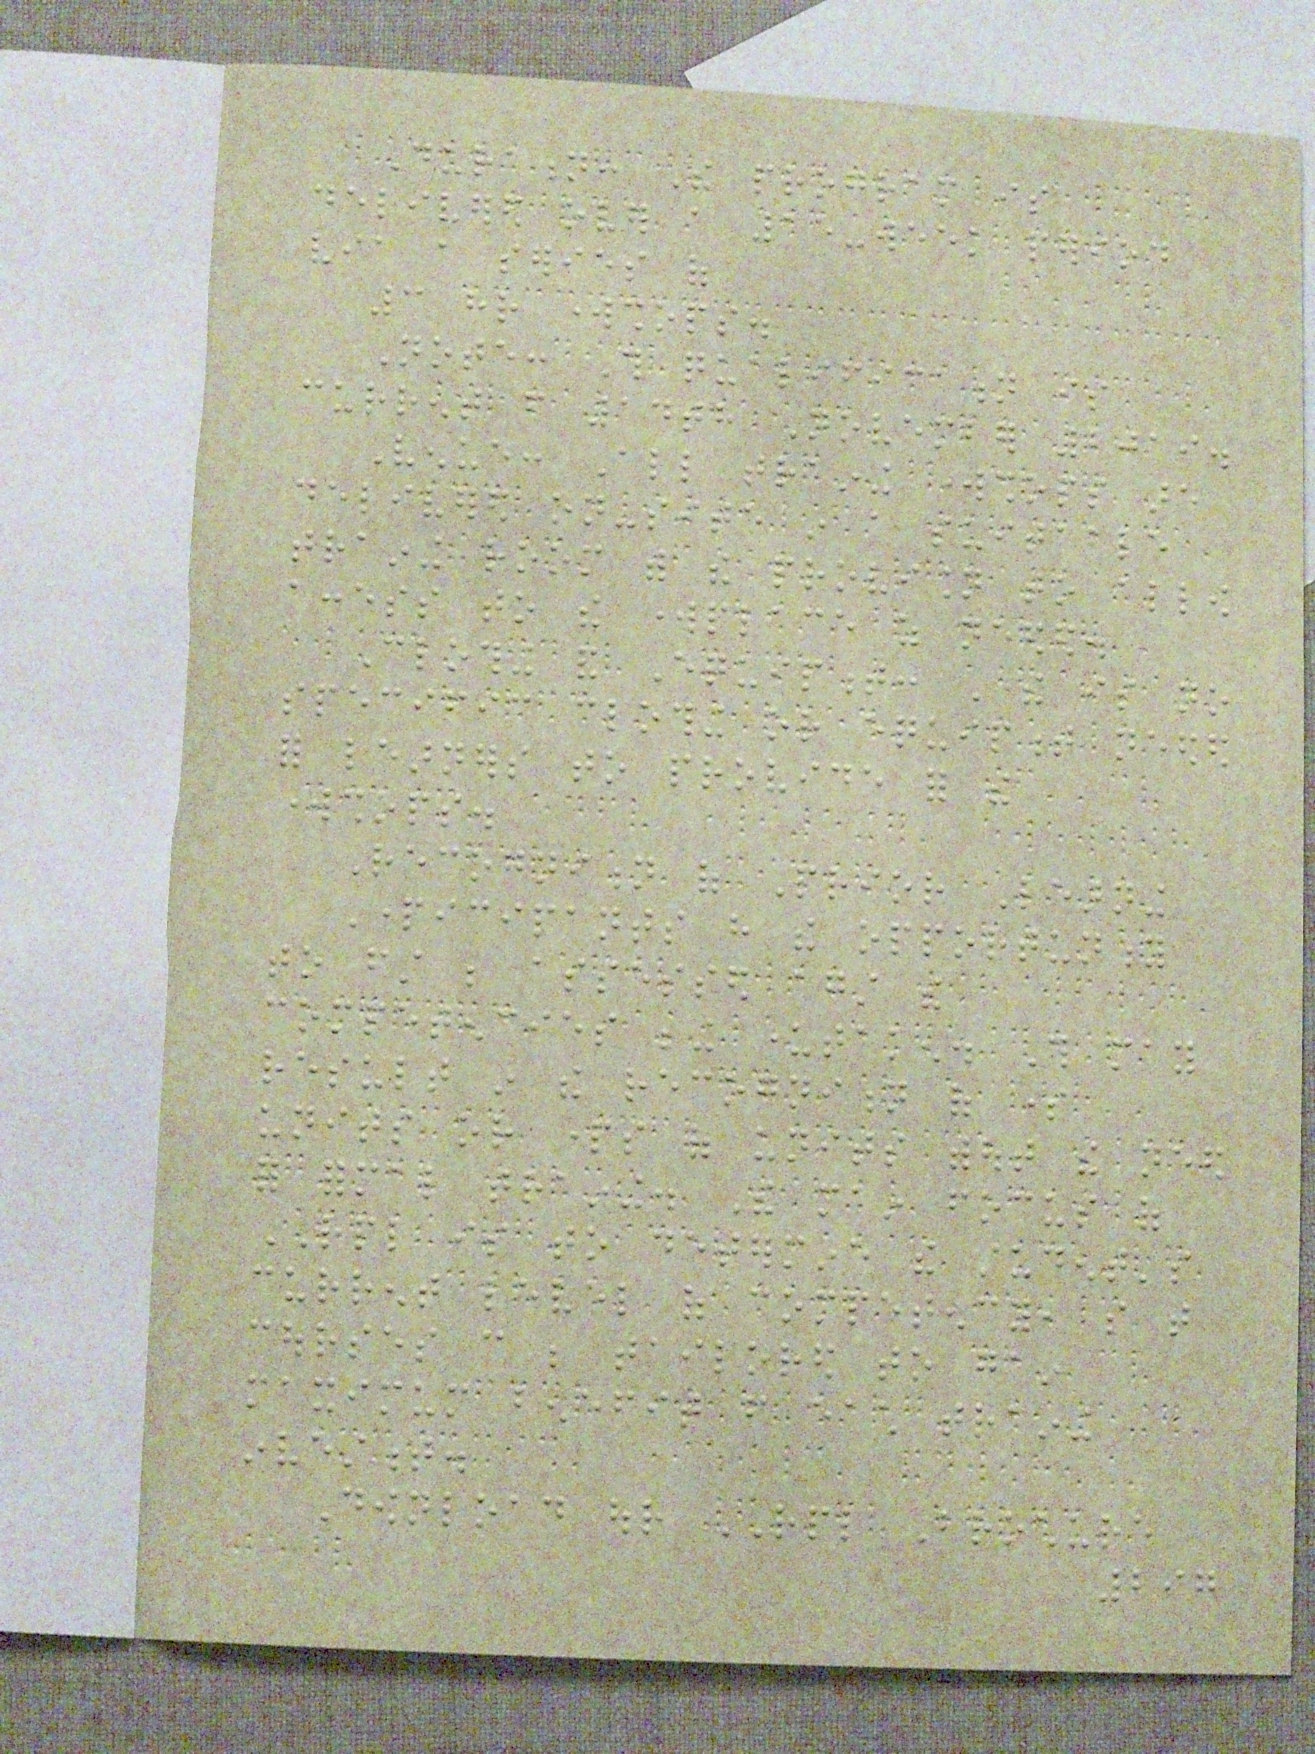Duration: The program is
delivered over a 15-week period
via a series of
3 hr workshops.
Note: This qualification is
current from 14th November 2019.
Venue: All training workshops are
delivered on-site in a suitable
training room with the provision to allow
access to the workplace as needed.
Clothing and Equipment: There is no
specific clothing or equipment needed
for learners to provide for the
workshops.
Recognition of Prior Learning
Participants have the opportunity
to first be assessed against the
competencies being undertaken. This may
result in the recognition of some
units or parts of units without the need
for formal training. The main focus of
RPL is to determine the student's
current level of competency, so that
courses can be tailored to gain
maximum benefit from each training
investment.
Download our RPL Brochure
297
